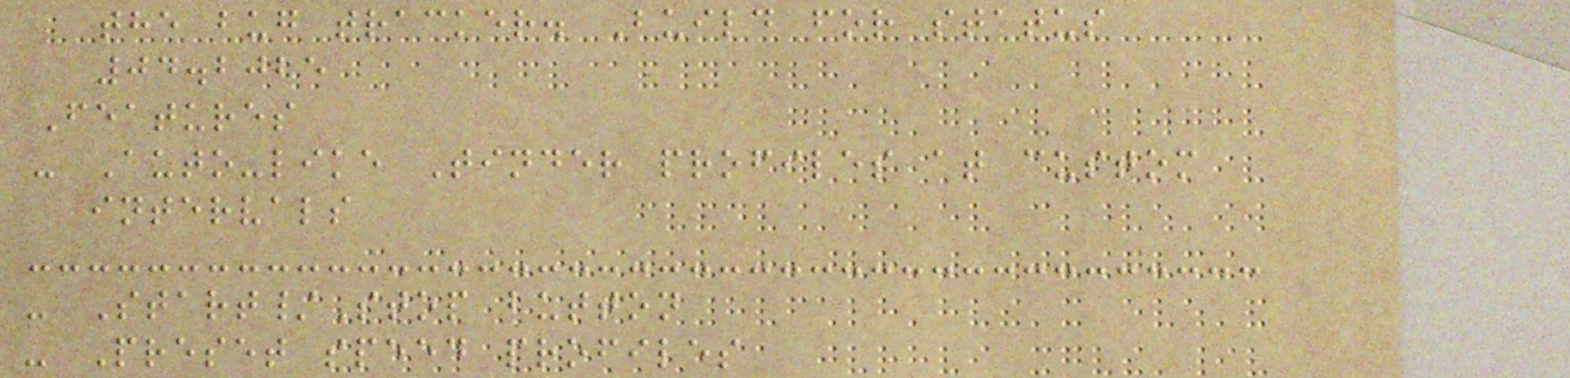the bug tracker. Build for status
04.2025
Features
- Auto-like Tinder profiles at custom
intervals
- Start/Stop button
- Preset speed profiles
